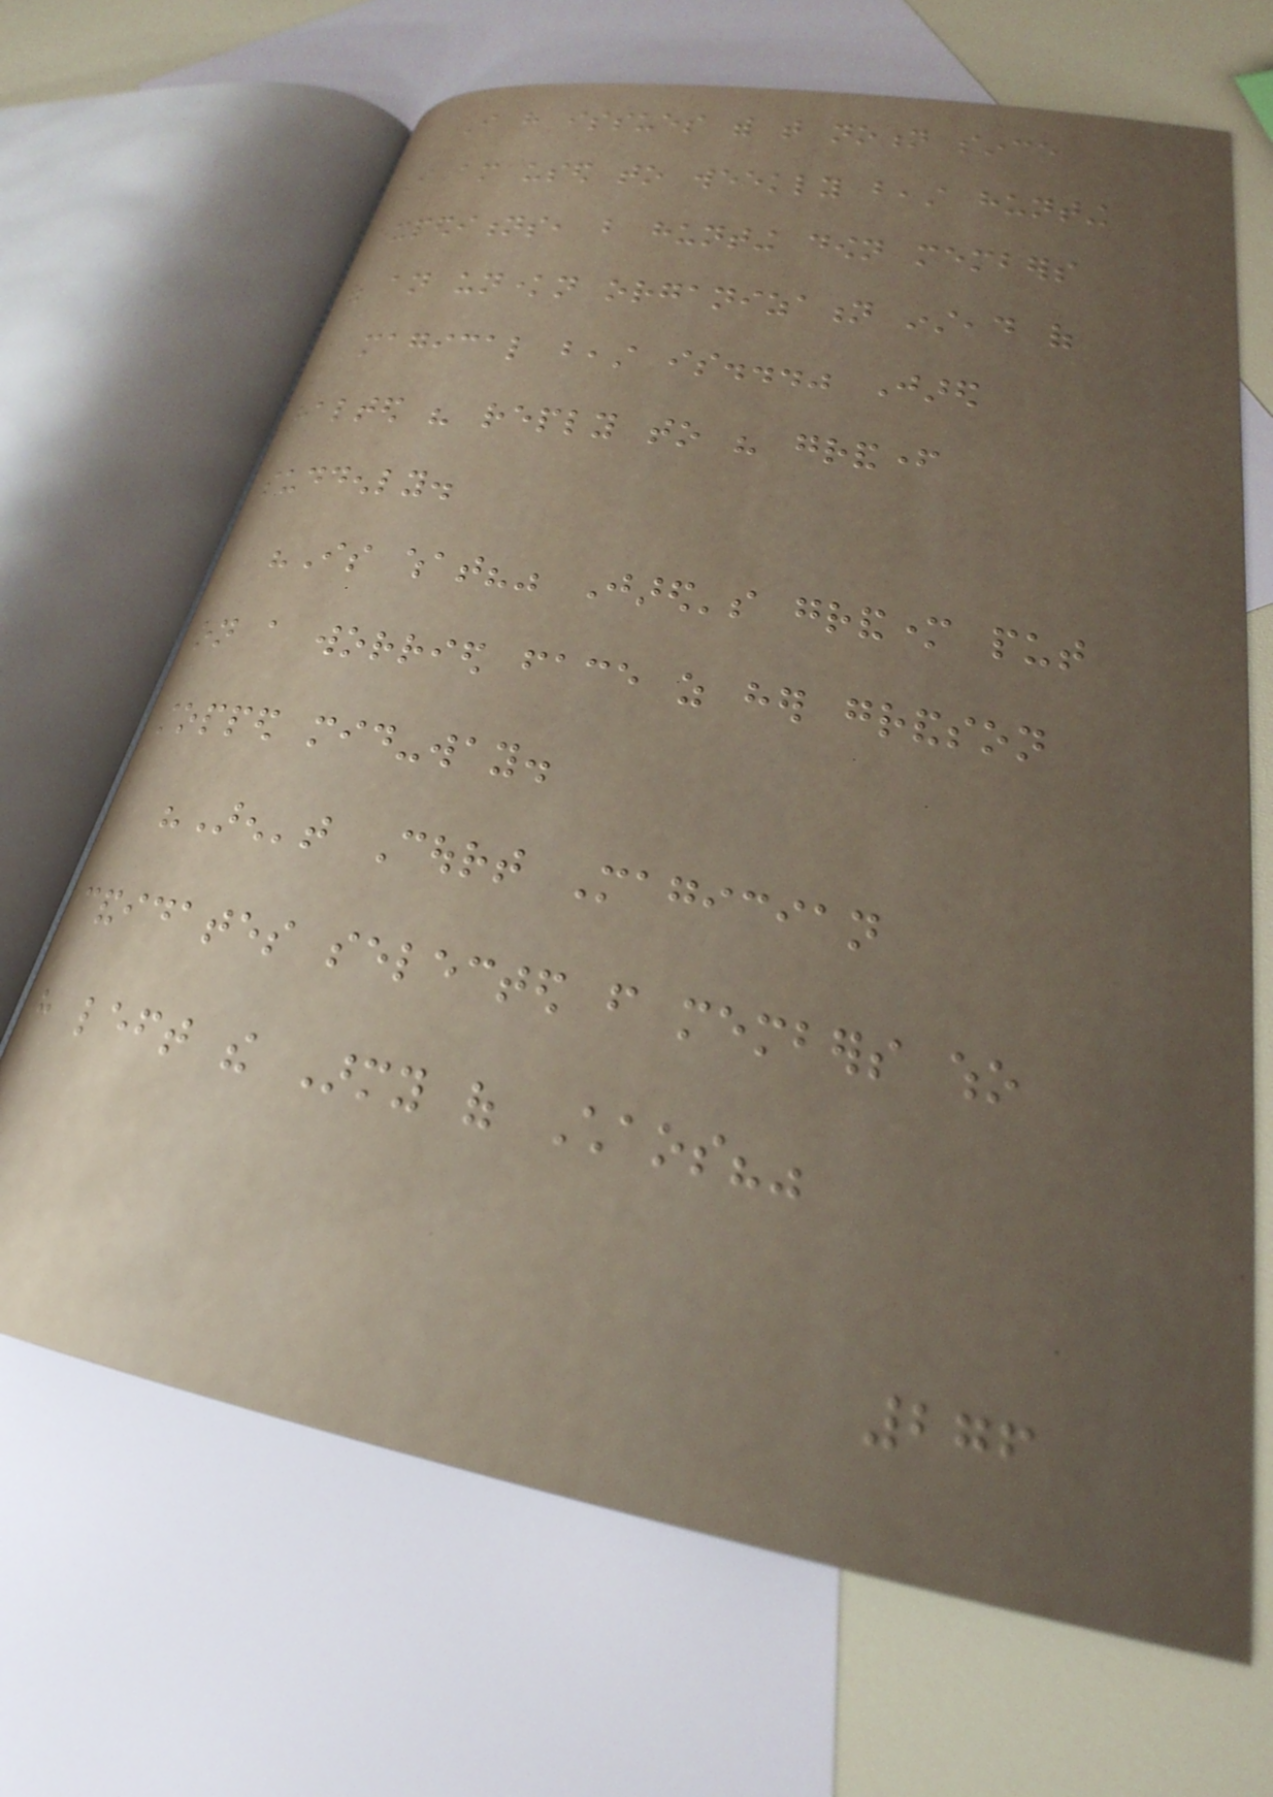I have issues with that notion since
I am used to weekly beast hunting
expeditions, but hunting down members
of an unknown organization instead of
a magical beast is..." Jared
halted his reply to his grandfather
suddenly.
"Is what?" Jared's grandmother put
on a worried face as her grandson
stopped mid-way.
"Aren't Court Magician
candidates selected from members who
have left the Army of Chaos?"
276
